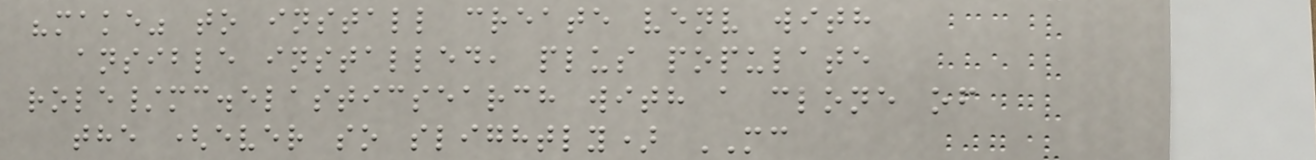"make" to install create venv with
ansible installed, plus populate
role/mc.elasticsearch with a clone of
the (ever so slightly) MC
